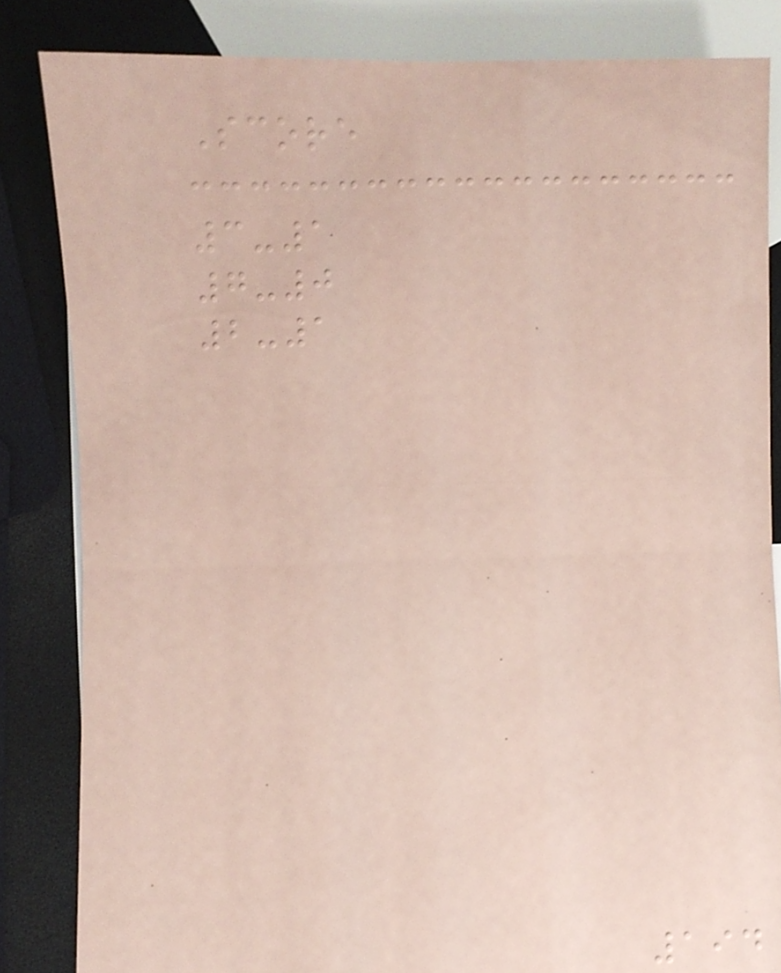Score
3-1
7-0
2-1
194
